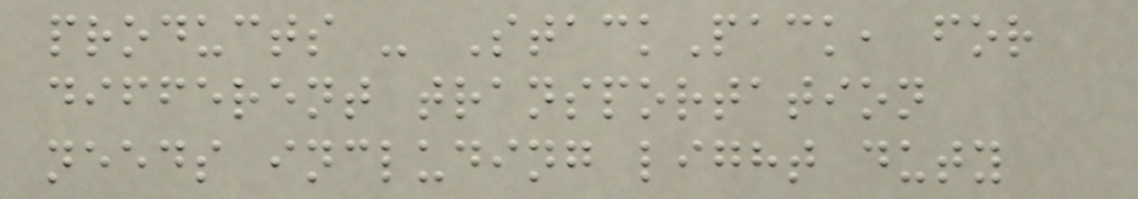products - StackPack, for
different transportation
needs including light duty
